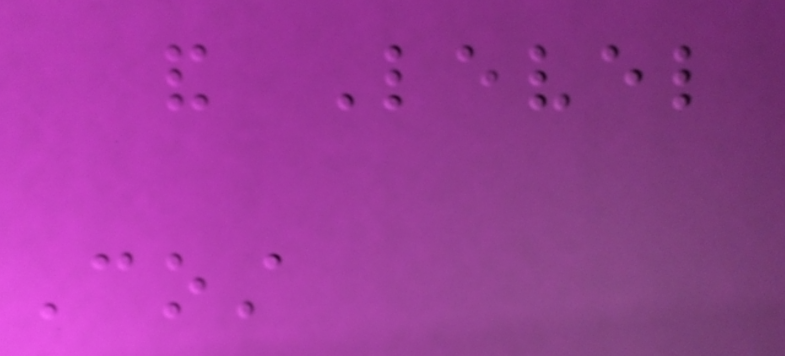and Level
Cost
